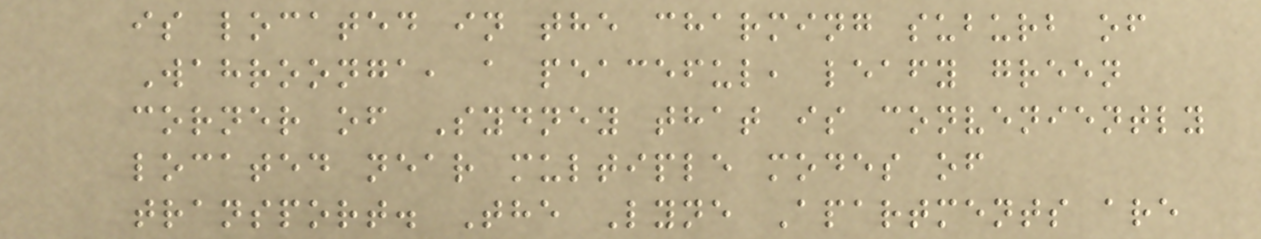is located in the charming suburb of
Wahroonga, a peaceful, leafy green
corner of Sydney that is conveniently
located near multiple modes of
transport. The Lyne Apartments are
